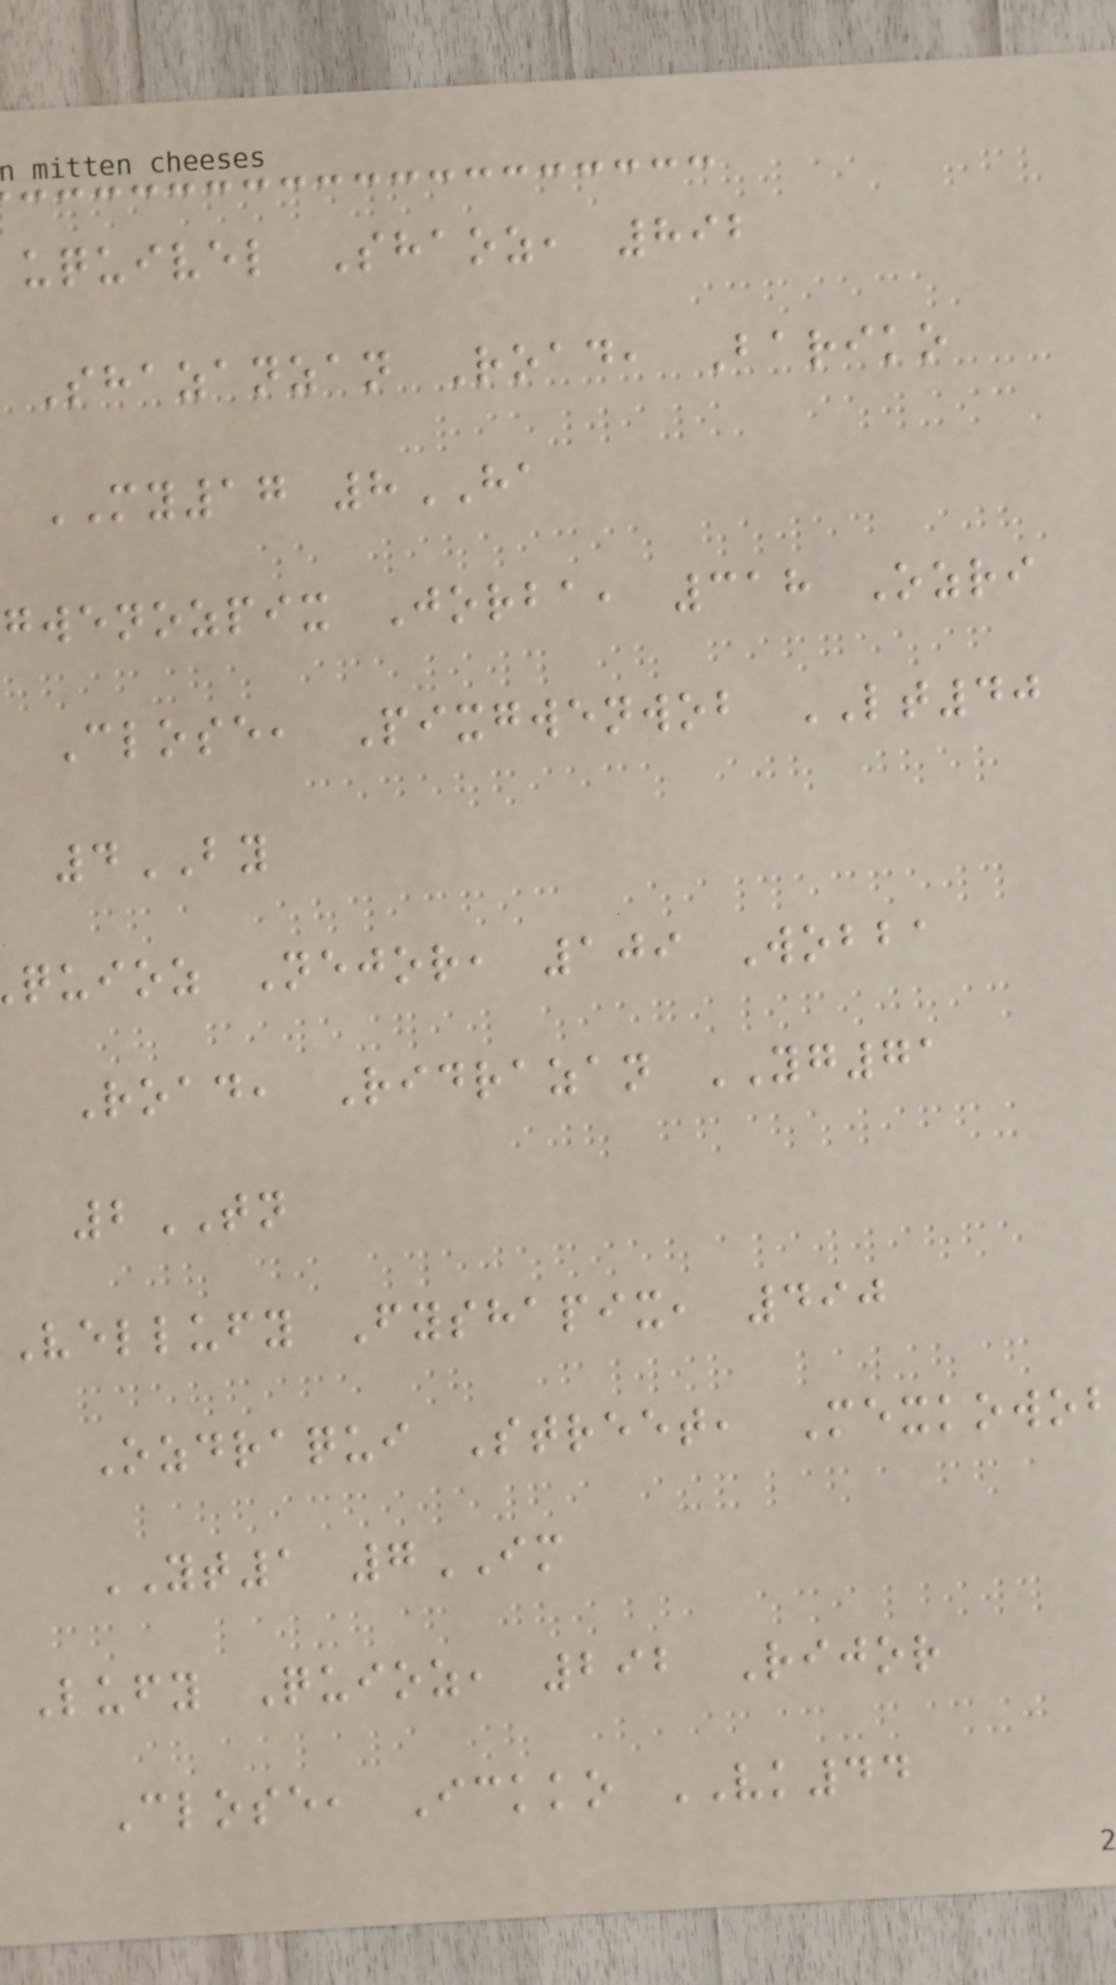uquivel Shaoz, 892
Shazanzan Road, Bariko
MY17 8HA
gwenozpix Jorba, 318 Ozri
Close, Pixgwenwob LT40
4BY
quioz Nejor, 109 Wobba
Road, Ridrazan YG71
2TN
Vellufy Fyshapix, 490
Ozdraqui Street, Mexkowob
YT1 7IM
Lufy Quioz, 292 Rijor
Close, Ickko VK44
